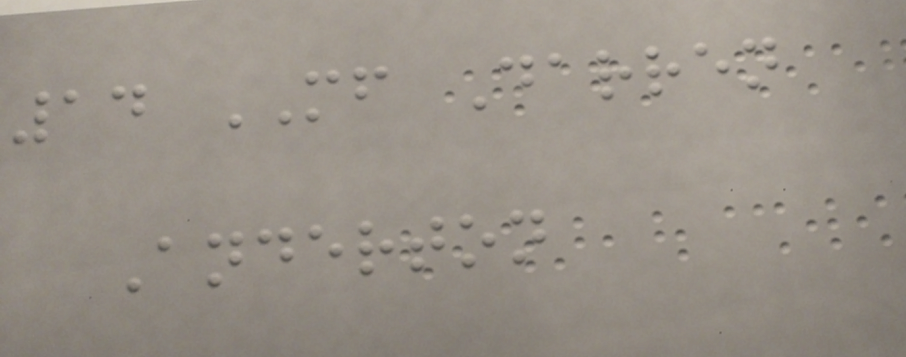14 MF Darren
Anderton
